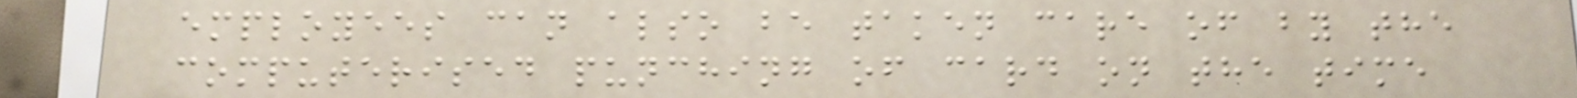employees can also be taken care of by the
computerised punching of card on the time
